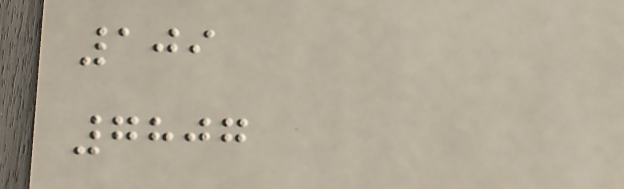109
7807
